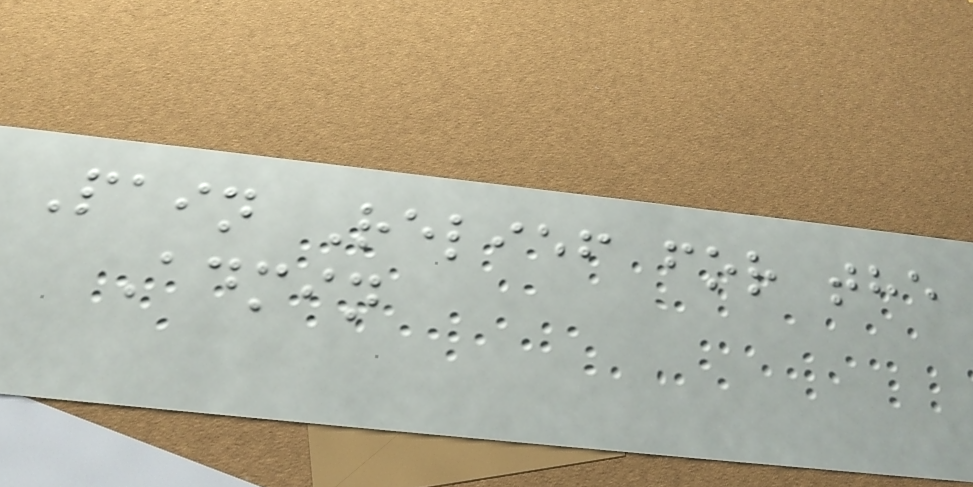Pain Relief for the
Admin
